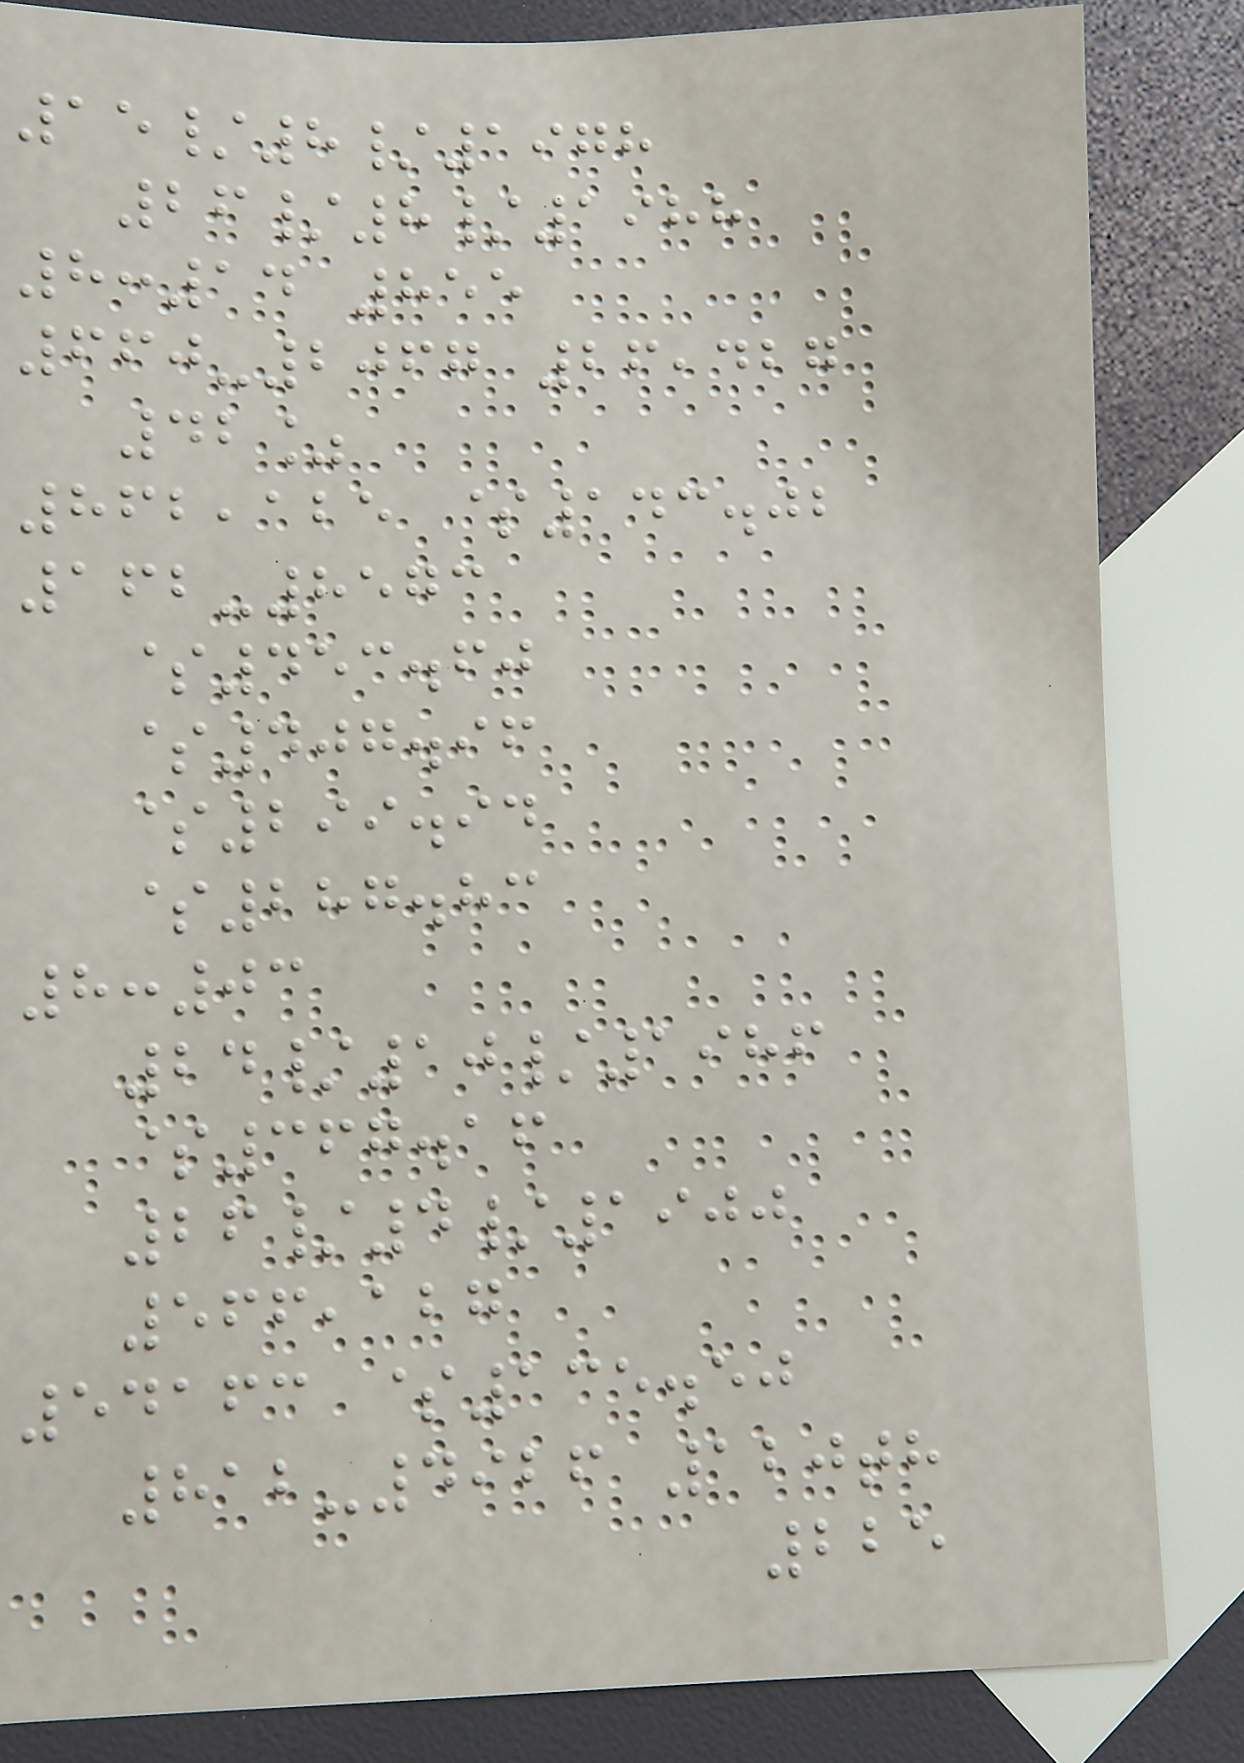15/8/1978
26/8/1988
8:14 855
660-2067 26,427
42%
862,125 $143.02
162-8573
$453.60
$407.96
$299.94
$287.83
8:03
24/10/1986
$367.16
26/4/1900
566,127
54163 $135.50
812-4926 120th
225
